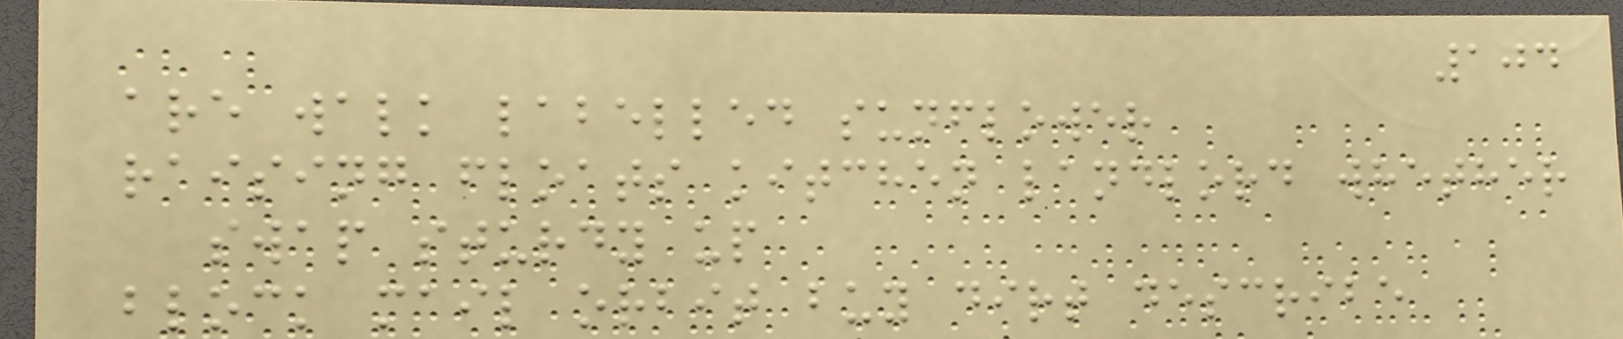104
are walk labelled sunflower
raising floats kitchen landlord whether
swap sturdy up
block mail orbit buy dirt describe
